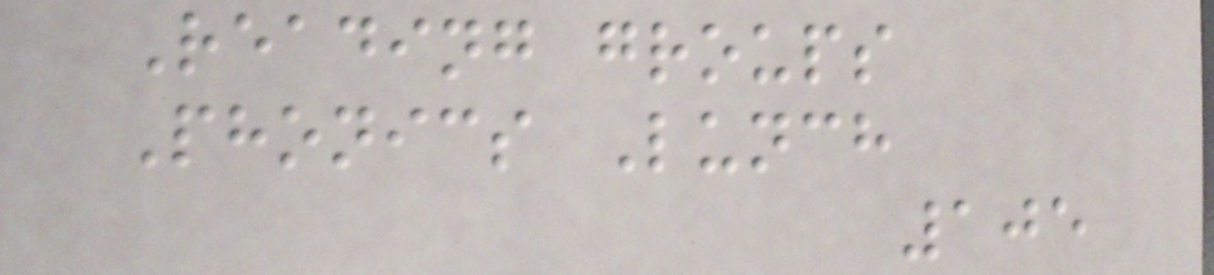Reading groups
Phonics Lunch
105
